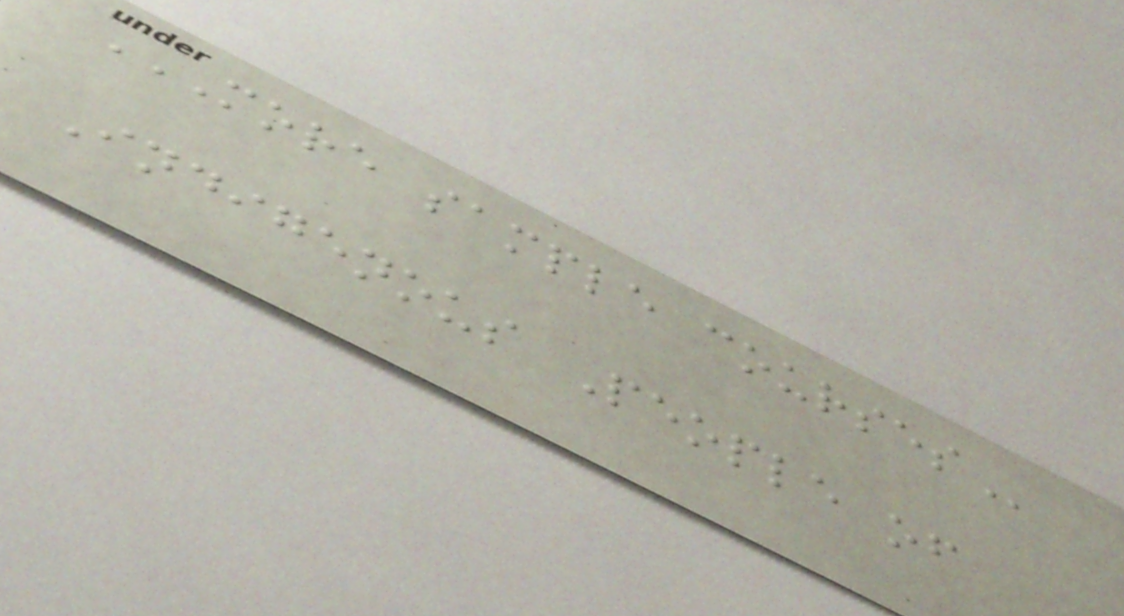MORE SAMPLE COURSES
Indigenous People of
